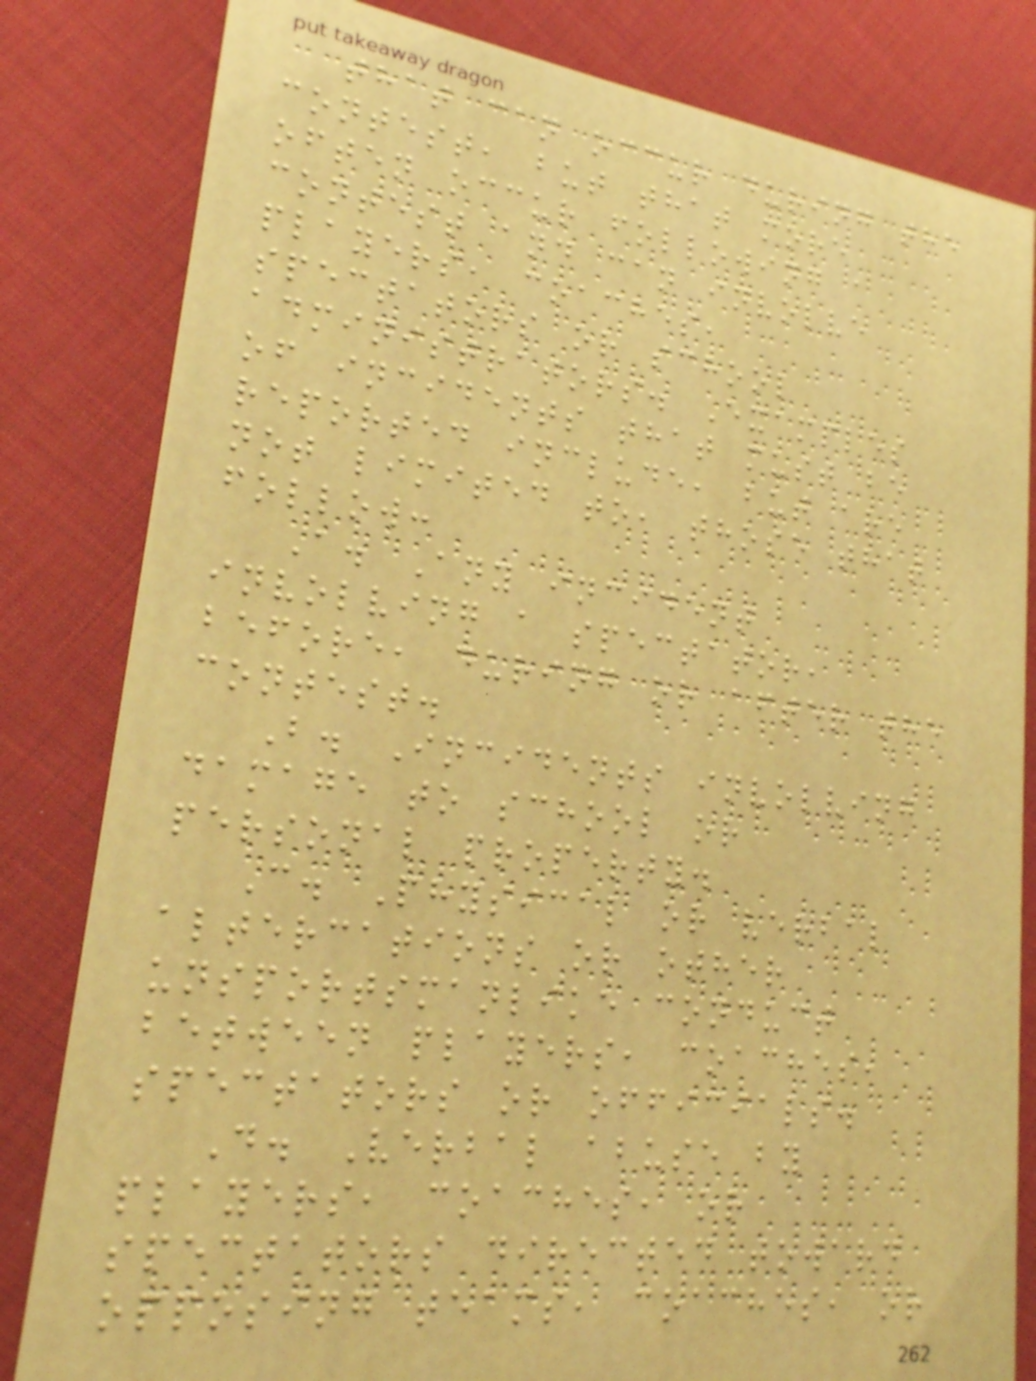that can occur during the
contest, but that more
often occur following a
contest and can involve
players, coaches,
spectators or school
administrators. Examples
of incidents that must be
reported include, but are
not limited to, those that
follow:
A. Any incident
involving a spectator,
before, during or after the
contest.
B. Incidents involving
damage to school or
personal property.
C. Physical or verbal
altercations or other
unsportsmanlike conduct
between players, coaches,
spectators or officials.
D. Verbal abuse by
players, coaches, or
spectators directed toward
opposing teams, coaches, or
